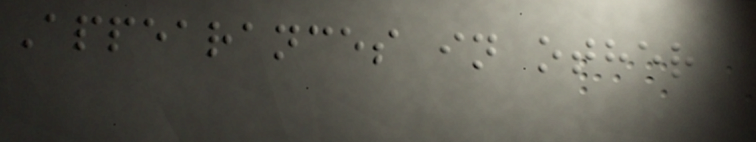Appearances in other
